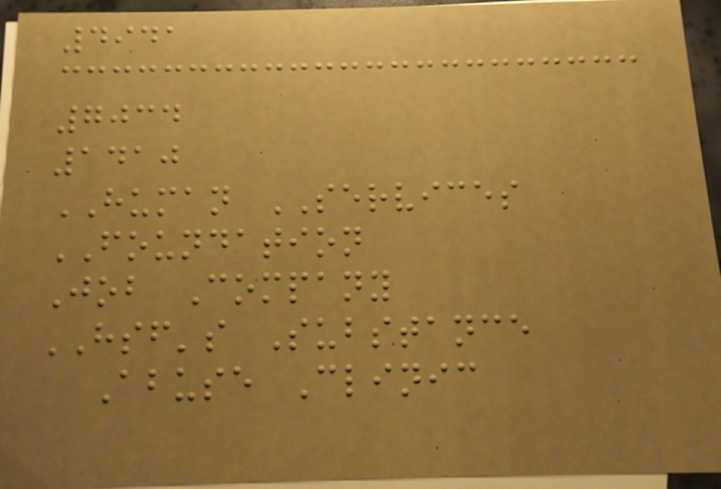4941
7034
1410
HUMAN SERVICES
FOUNDATION
Job Company
HSF's Substance
Abuse Clinic
